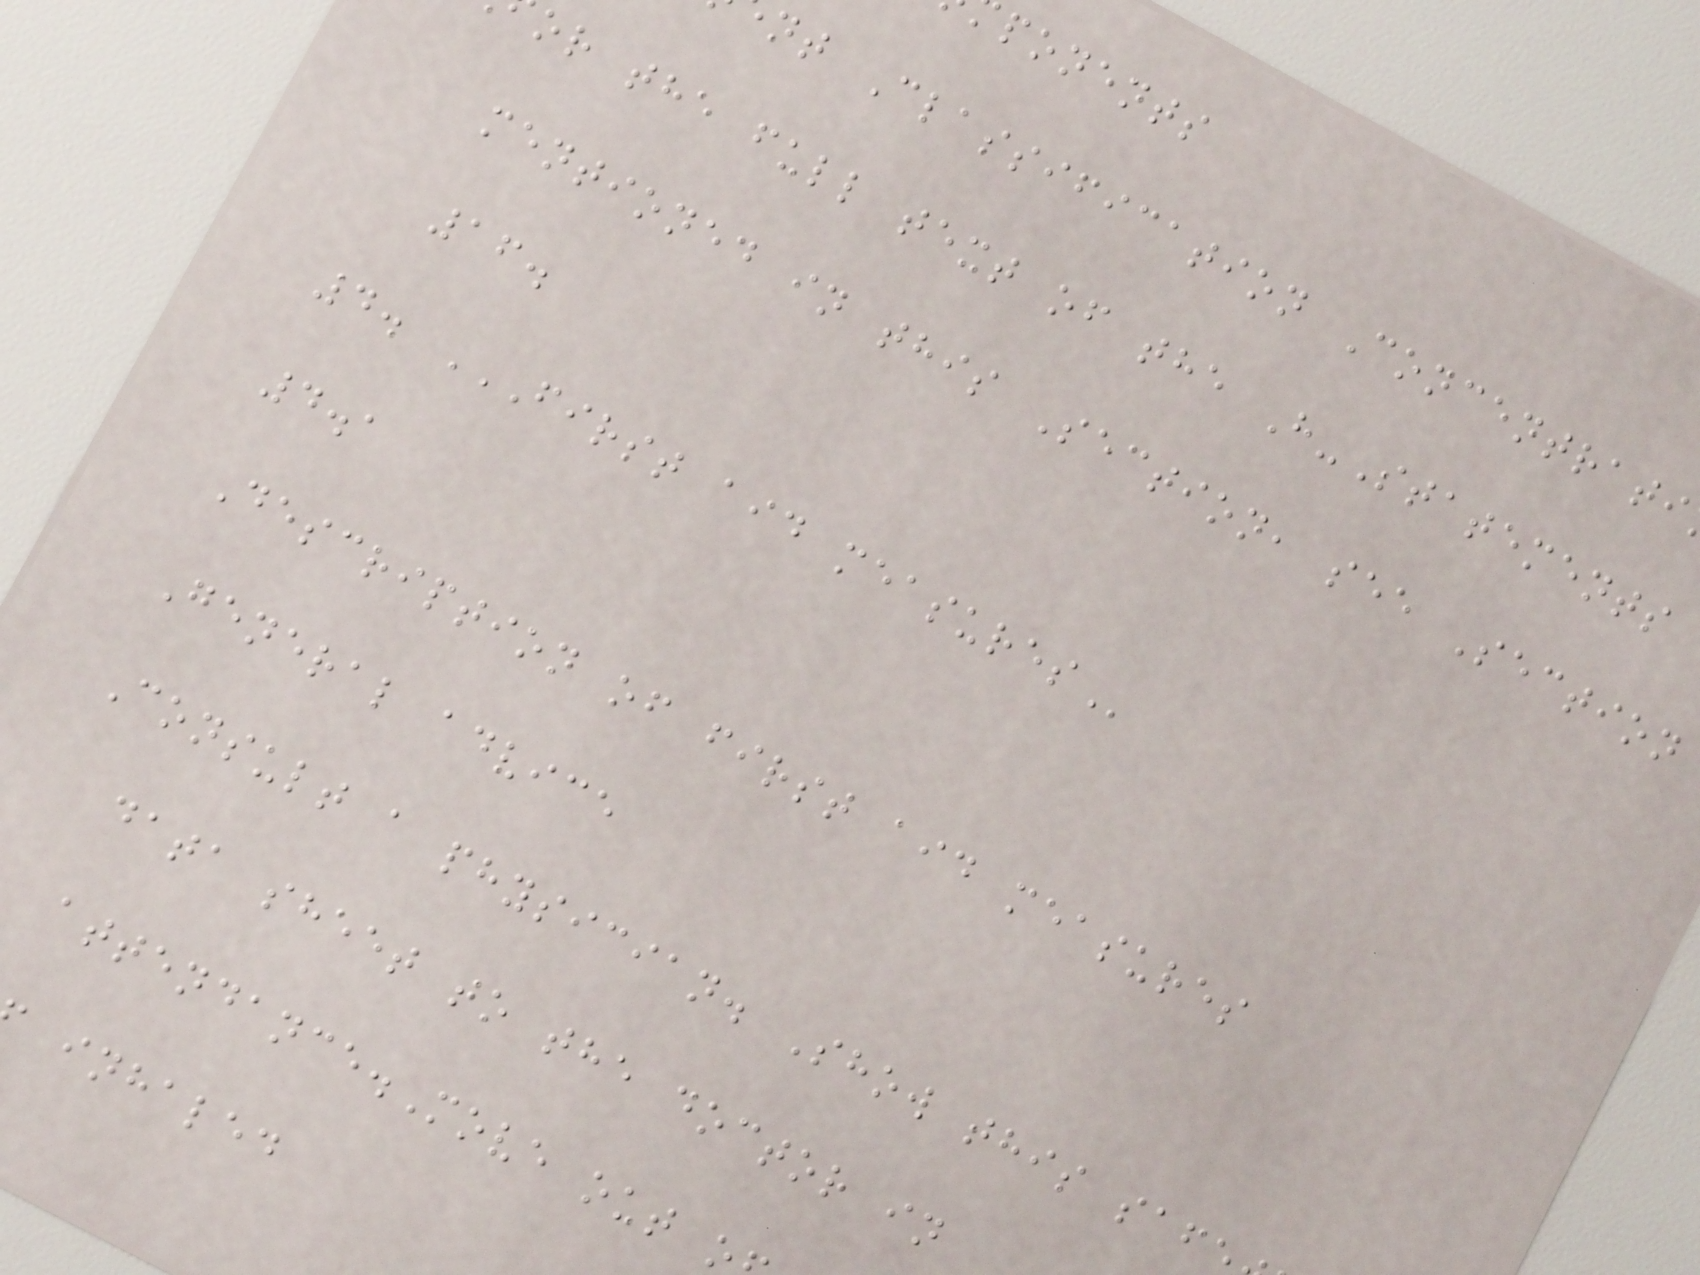ponents
nt Classification Concentrati
or the full text of the H-Statements
mentioned in this Section, see Section
16.
4. FIRST AID MEASURES
4.1
Description of first aid measures
General advice
Consult a physician. Show this saf
data sheet to the doctor in
attendance.Move out o
inhaled
